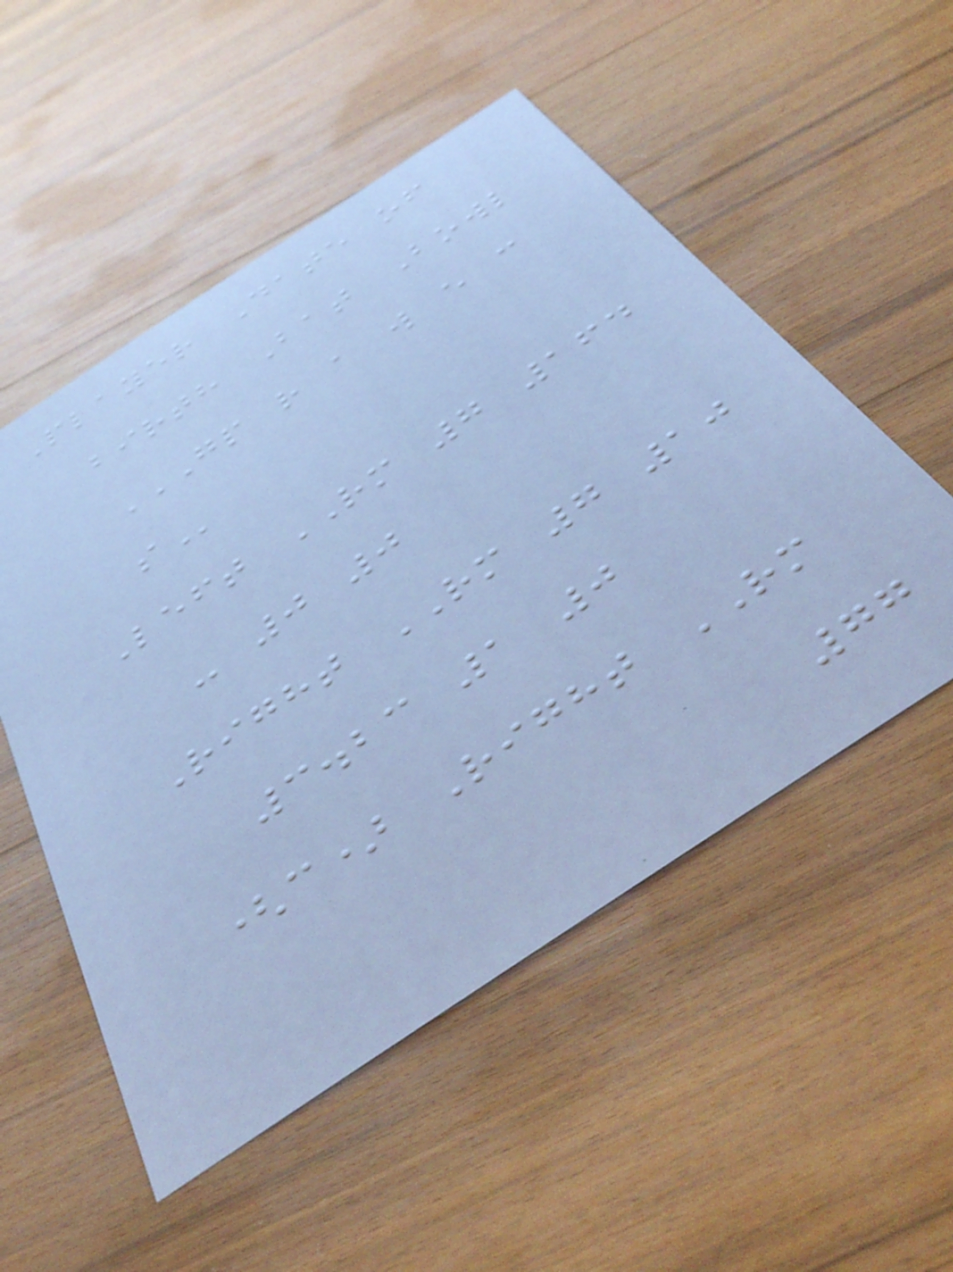Player Date of
birth Bat Bowl
GP R A W E C
S
Left RM 7 164
- 0 0
Right RM 7 10
3.23 1 0
(c) Right RM
77
